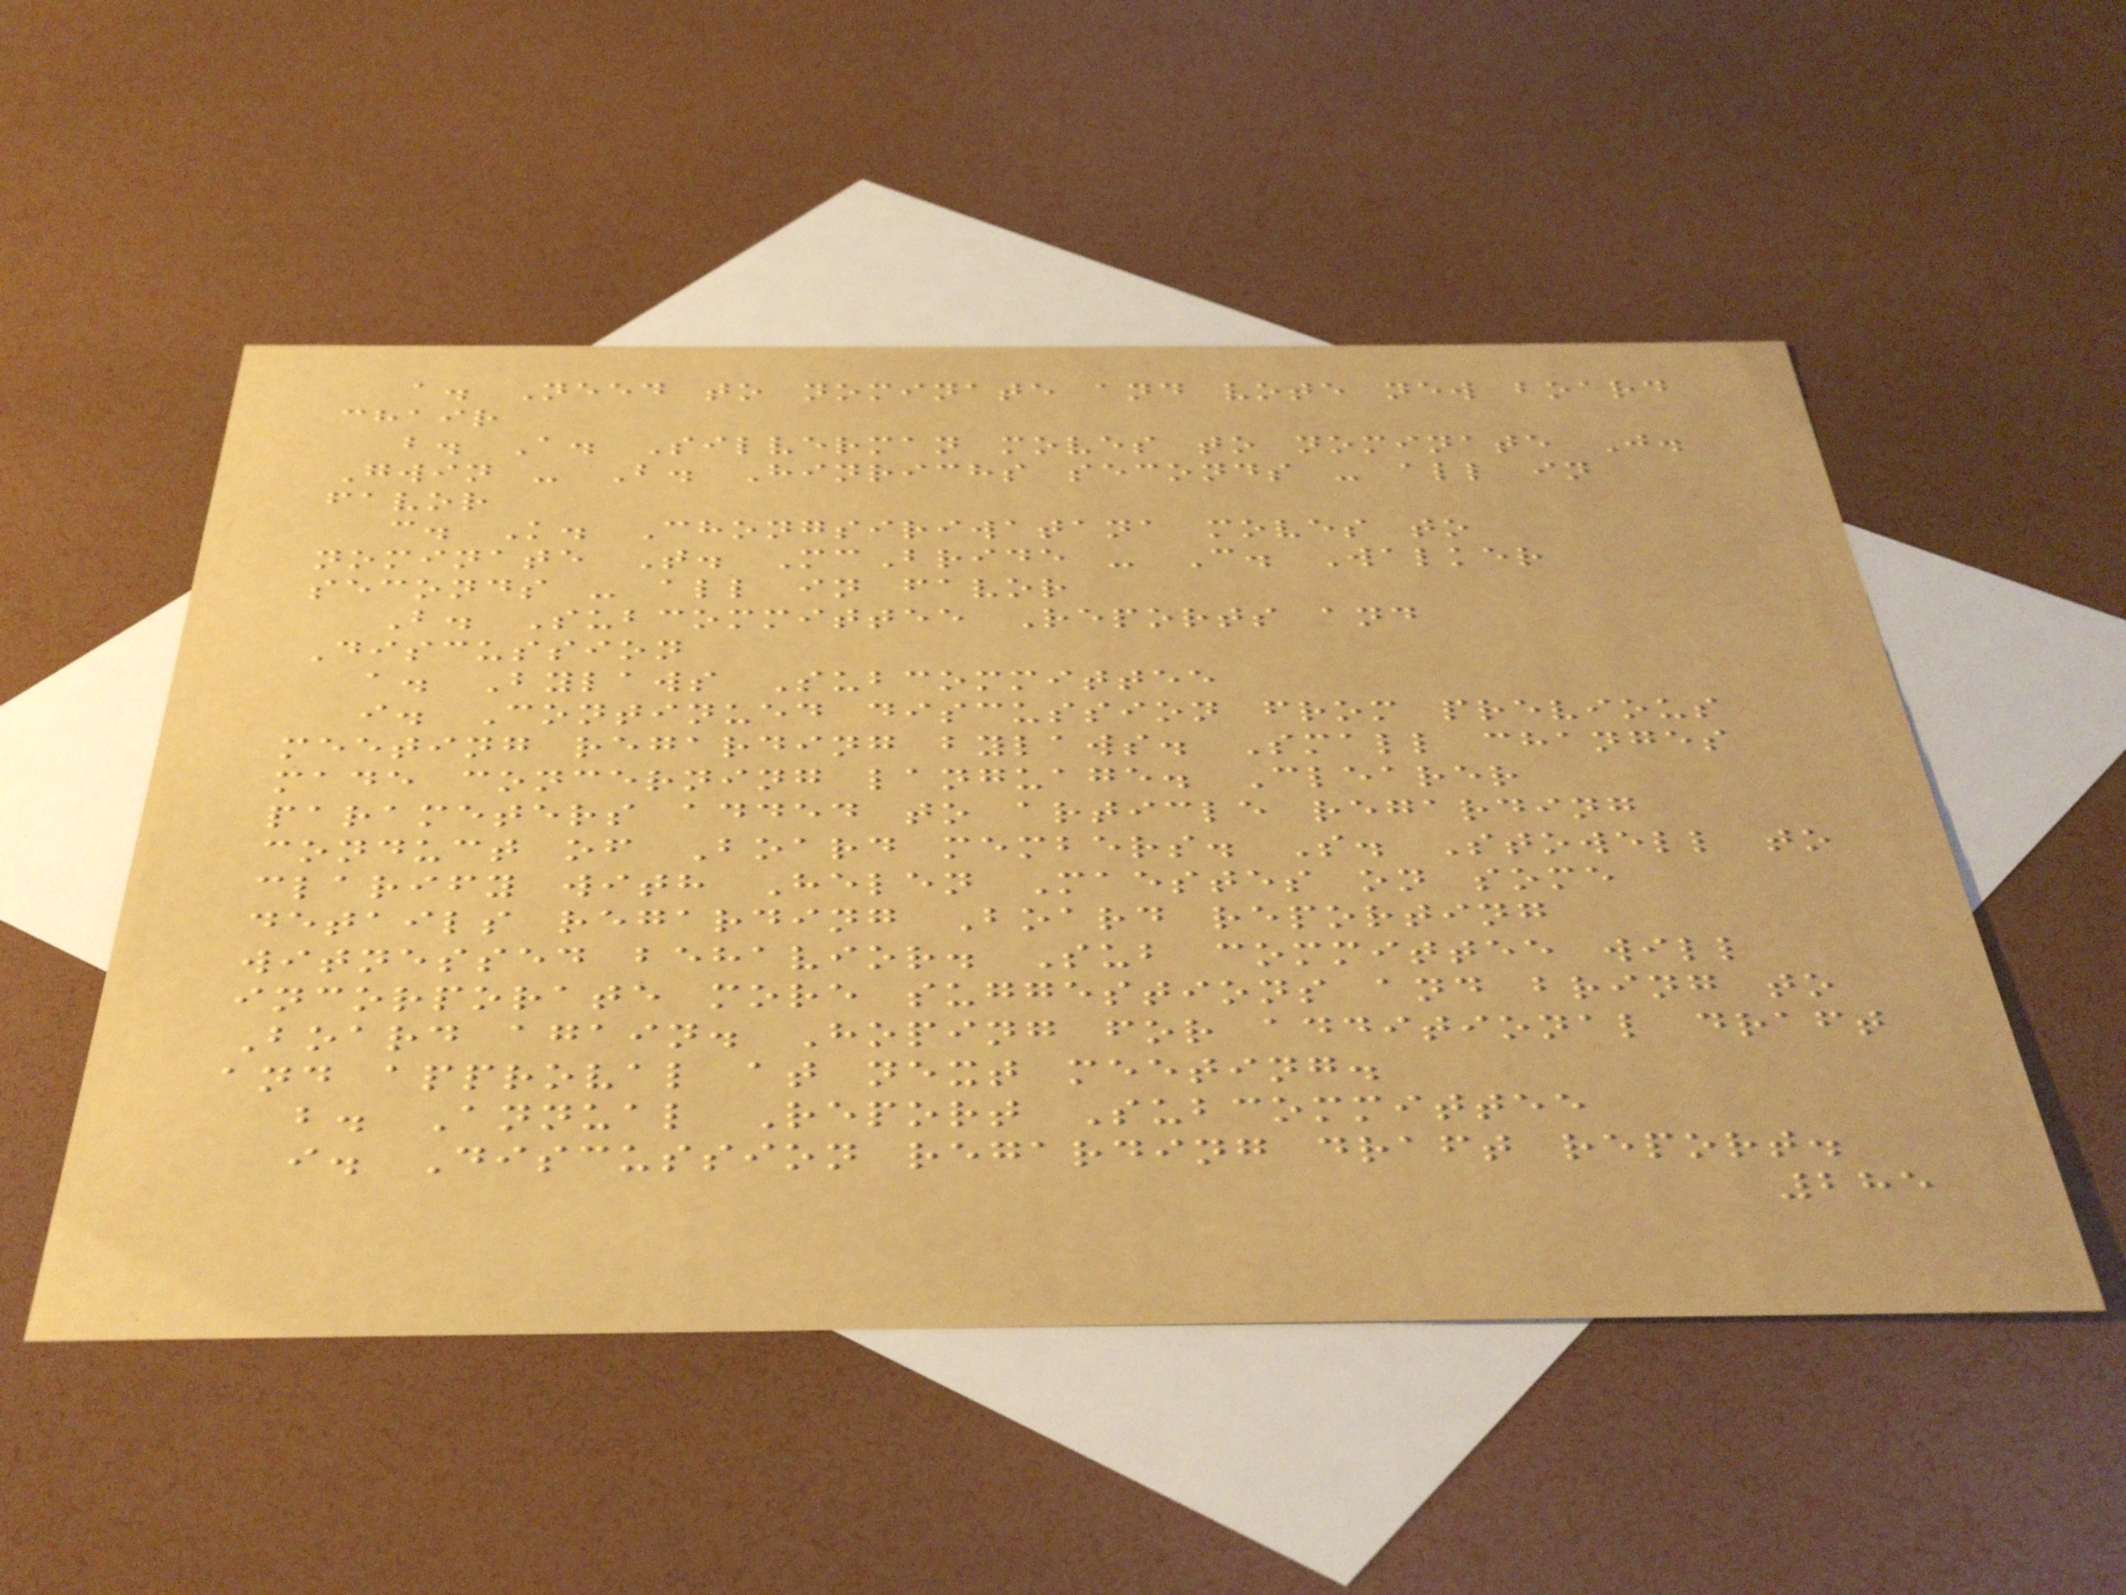a. Need to nominate and vote new board
chair
b. A. Silverman moves to nominate J.
Gwin - B. Hinrichs seconds - all in
favor
c. K. Chongsiriwatana moves to
nominate T. McBride - C. Walker
seconds - all in favor
B. Subcommittee Reports and
Discussion
a. Bylaws Subcommittee
i. Continued discussion from previous
meeting regarding bylaws. Small changes
made concerning language. Clearer
parameters added to article regarding
conduct of Board members. S. Stowell to
clarify with Helen Maestes on some
details regarding Board reporting
witnessed behavior. Sub committee will
incorporate more suggestions and bring to
Board again. Hoping for additional draft
and approval at next meeting.
b. Annual Report Subcommittee
i. Discussion regarding draft report.
285
